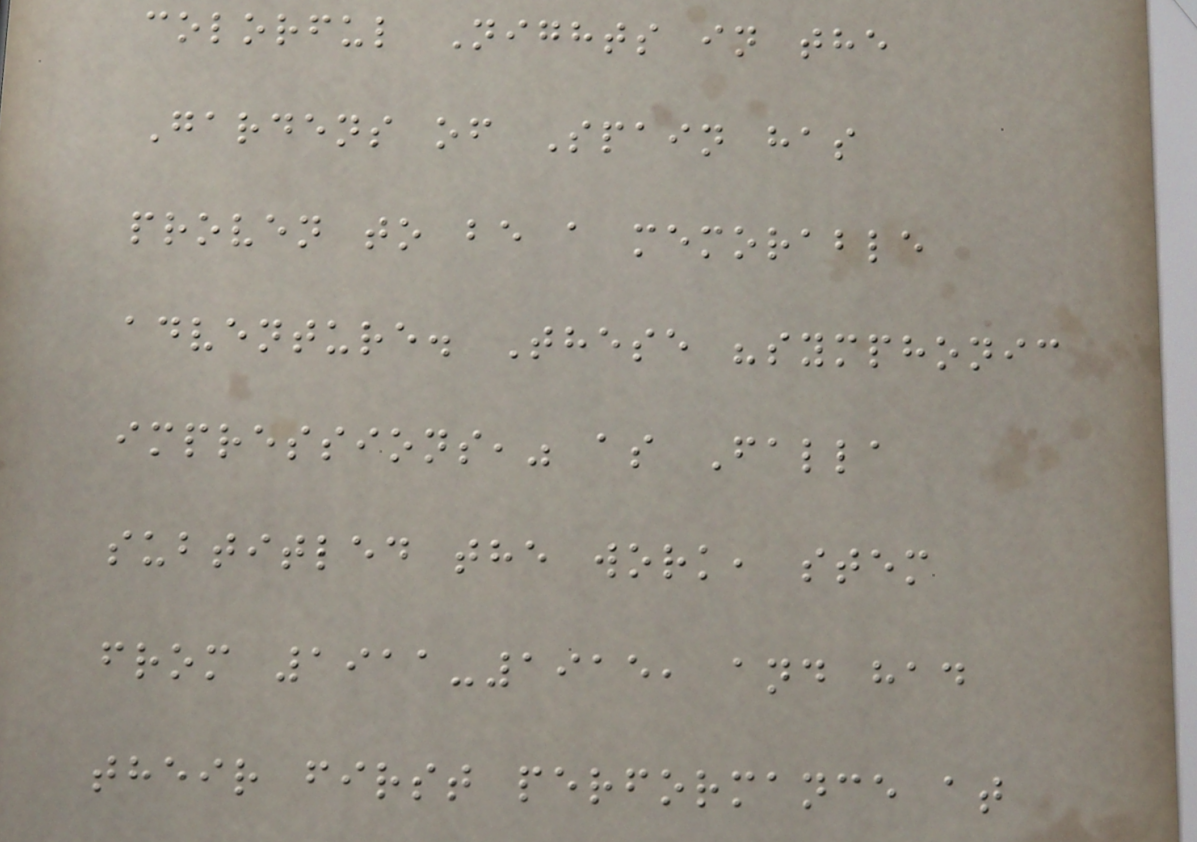colorful Nights in the
Gardens of Spain has
proven to be a memorable
adventure. These "symphonic
impressions," as Falla
subtitled the work, stem
from 1911-1915, and had
their first performance at
